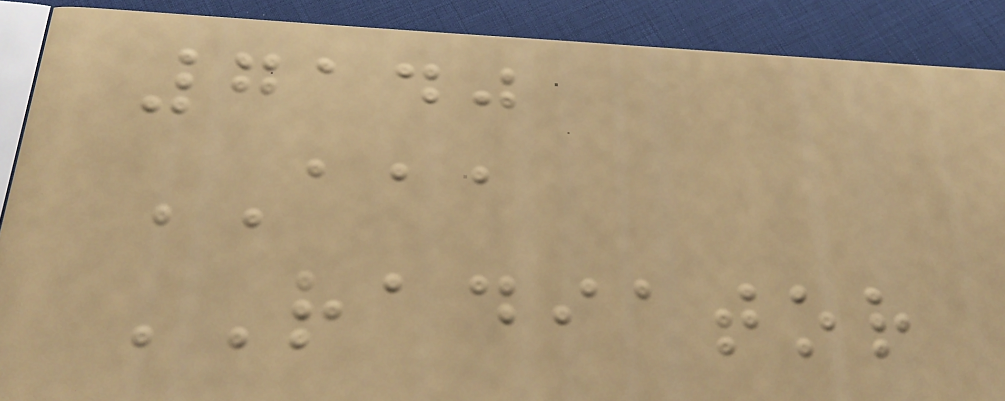7140
AAA
RADIATOR
